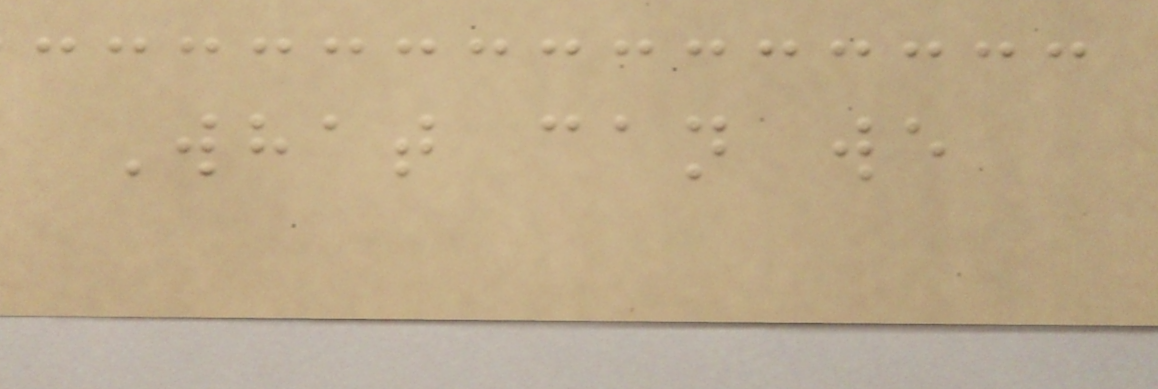What can we
